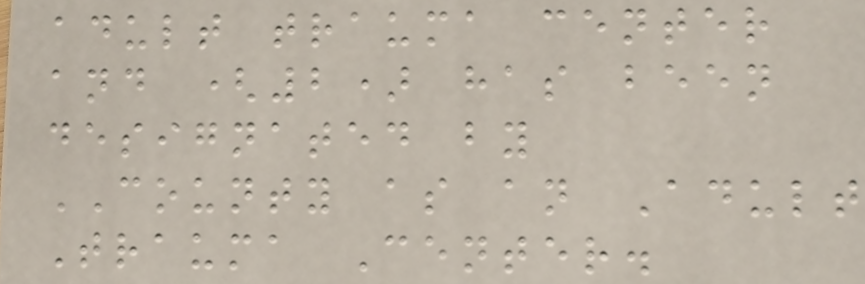adult trauma center
and (2) has been
designated by
COUNTY as an Adult
Trauma Center.
